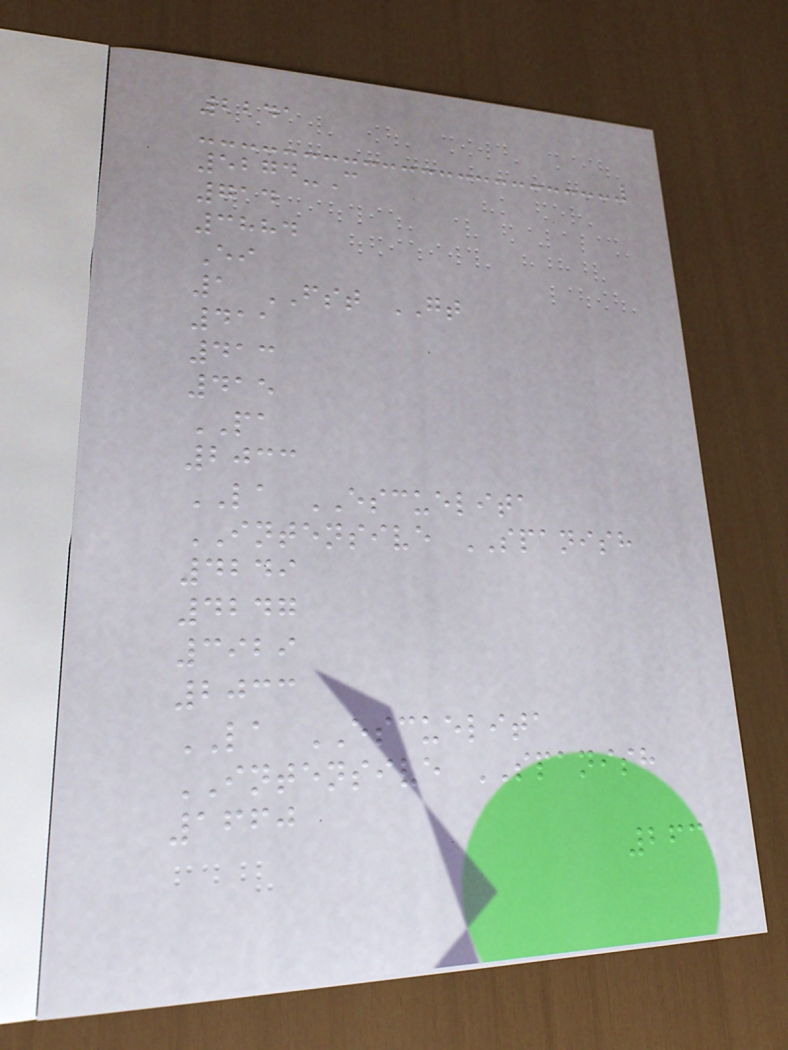2241
5274-C
714
3884
Ei
1 FST GT
411
413
415
PA
2033
LA ESCUELITA
INTENSIVE SPANISH
4249
4247
3929
2033
LA ESCUELITA
INTENSIVE SPANISH
1660
263
